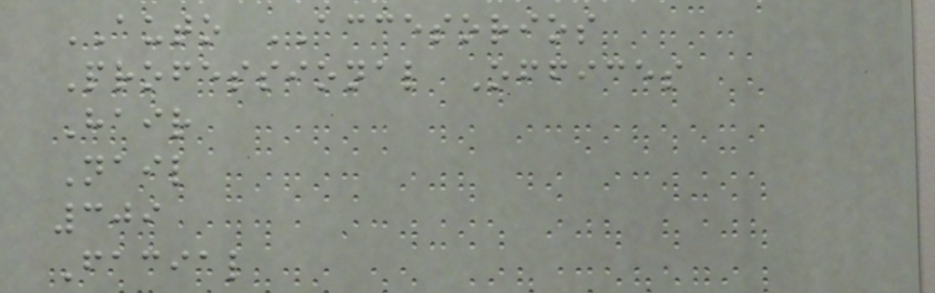AUTO ACCESORIOS
Professional Offices
Hair
Nail
309
Facial
